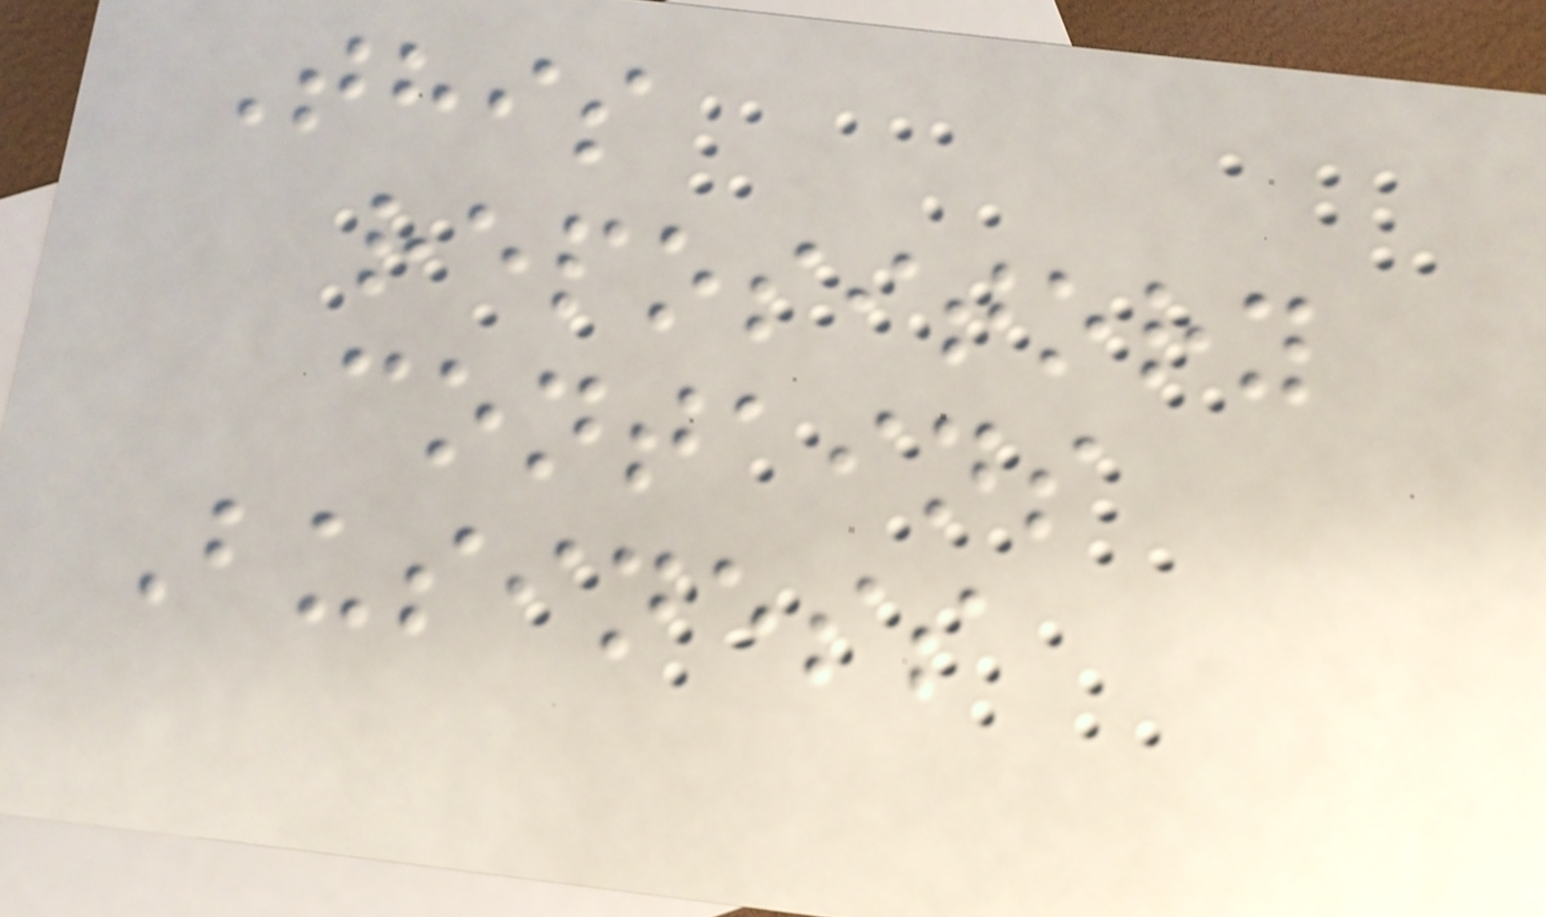This
repository
contains
Business
